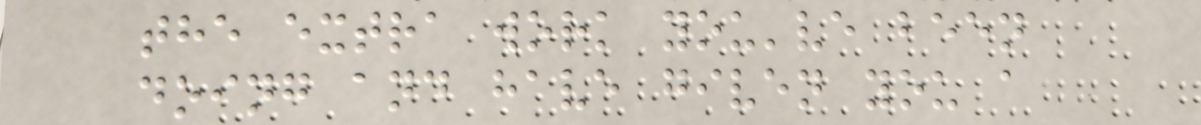the extra work you've been
doing and have given you a
